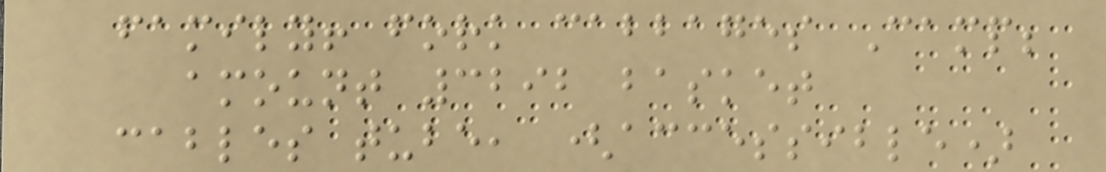family! fork cabbages Camp;
amount 3292 basket
cables tube, (accessible)
